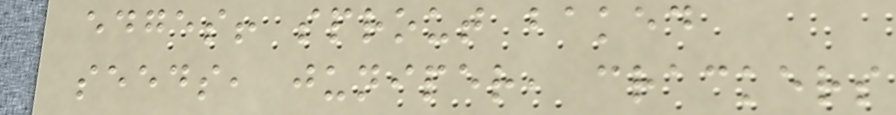edges! sprout baked
seeds, juniper, crackers
